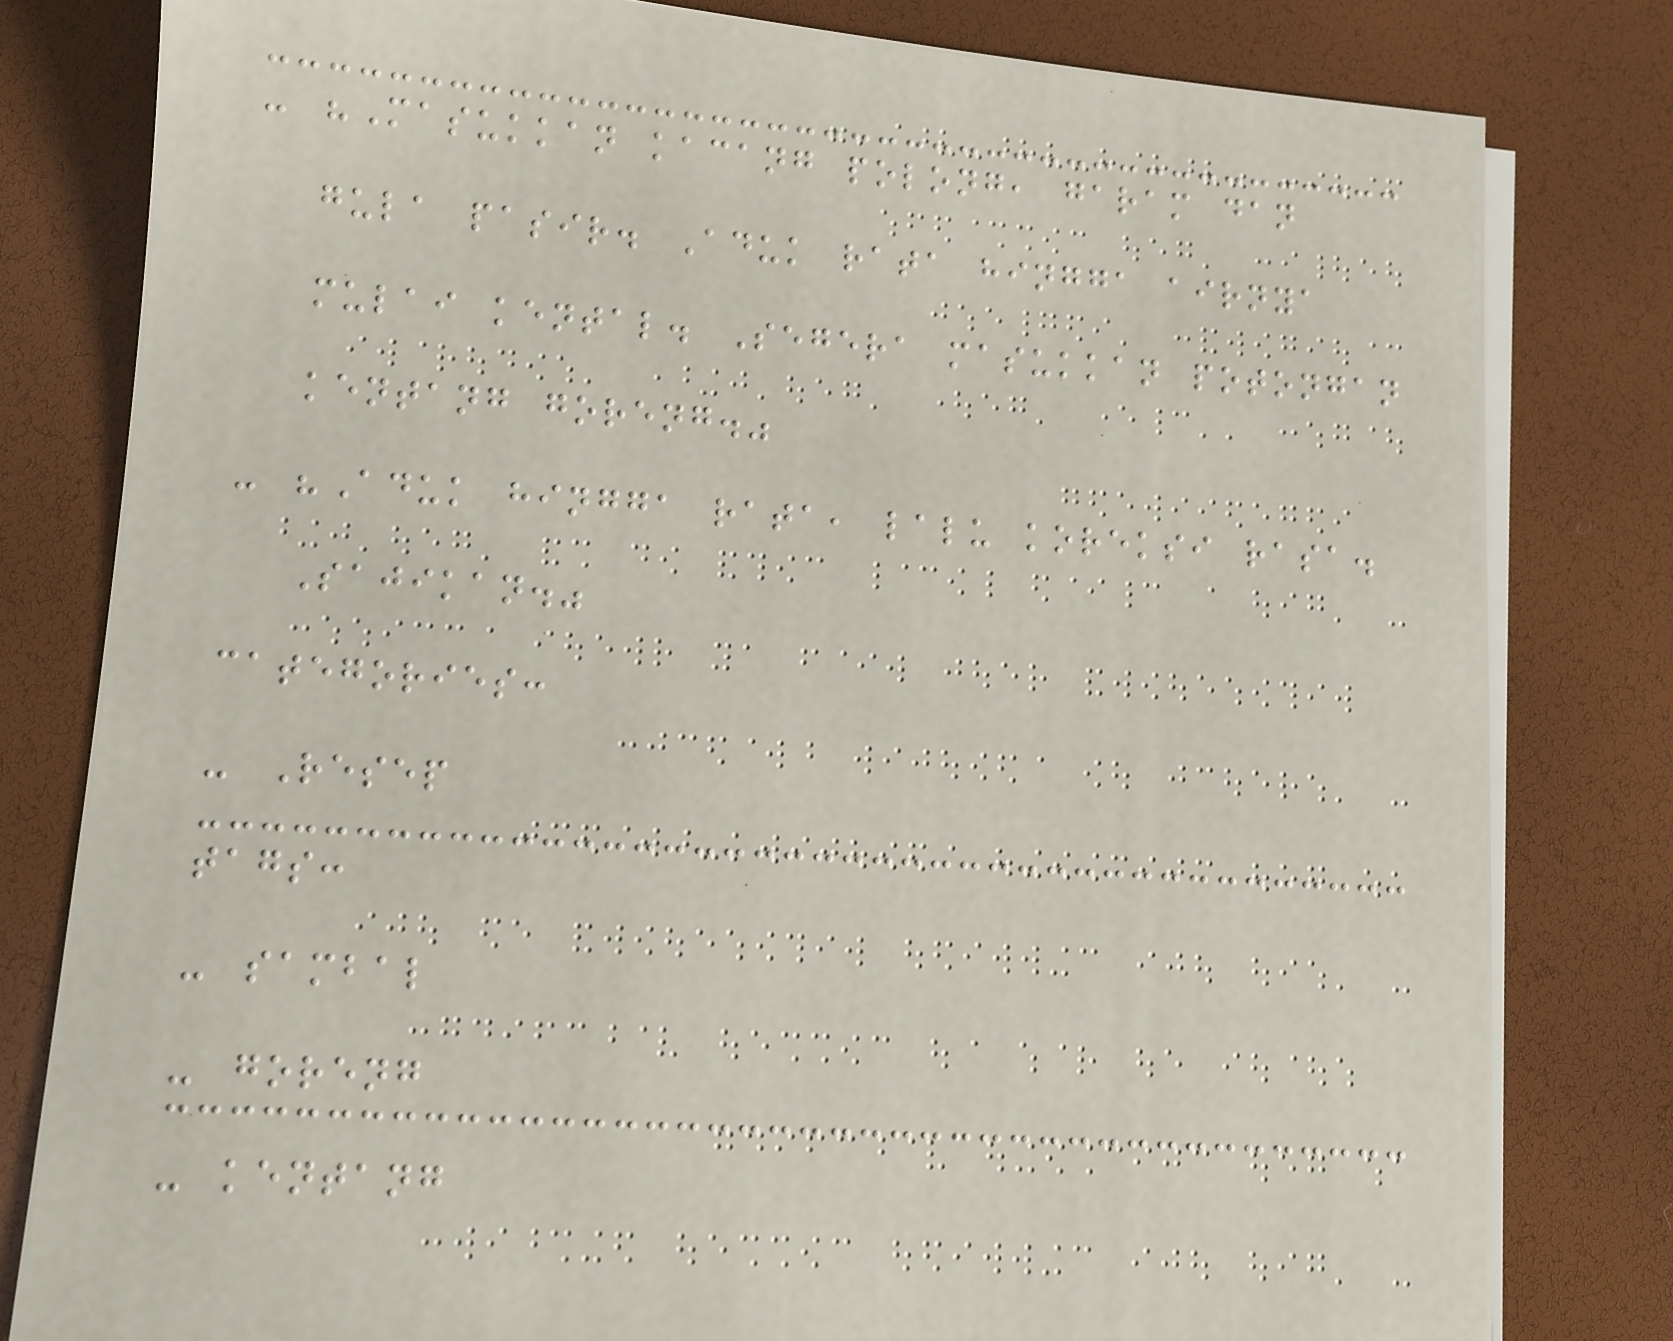- "Masukkan kacang polong, garam dan
gula pasir. Aduk rata hingga airnya
mulai kental. Segera masukkan potongan
kentang goreng."
- "Aduk hingga rata, lalu koreksi rasa.
Sajikan."
categories:
- Resep
tags:
- sambal
- goreng
- kentang
